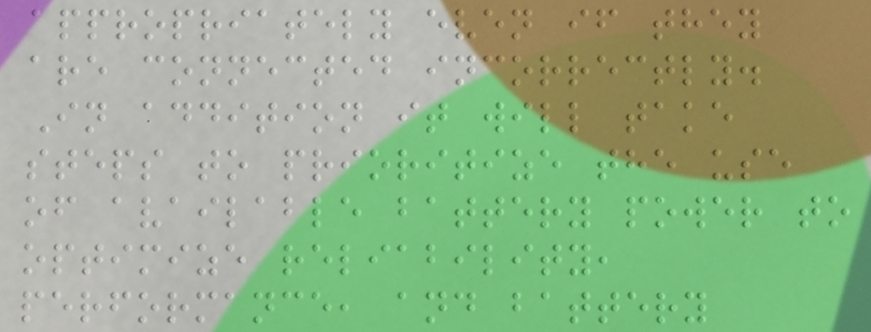appropriately even if they
are connected incorrectly.
In addition it will take
steps to prioritize the use
of available battery power to
optimize reliability,
performance, and battery
